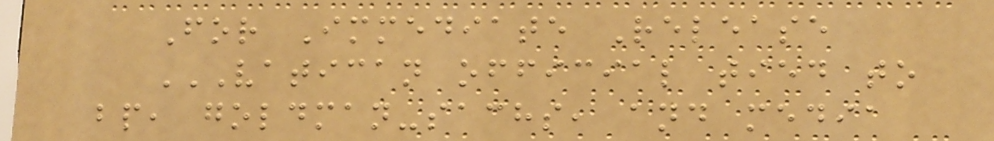For Immediate Release
VATICAN OFFICIAL TIED TO
BP, GOLDMAN-SACHS, AND MEDIA
